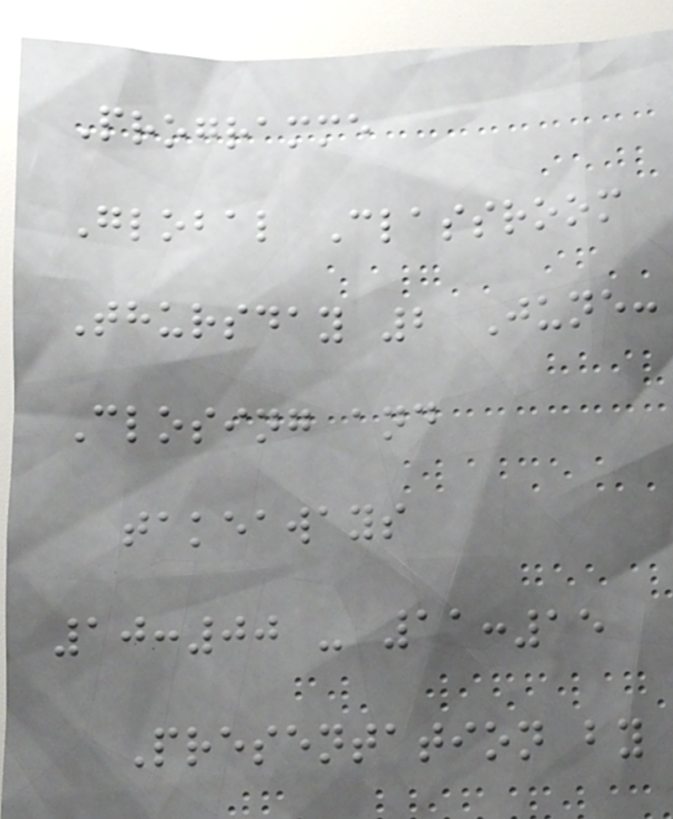Programme
Global Classroom
Thursday 2 June:
Closing and
takeaways
10:00 - 11:15
Presentation by
